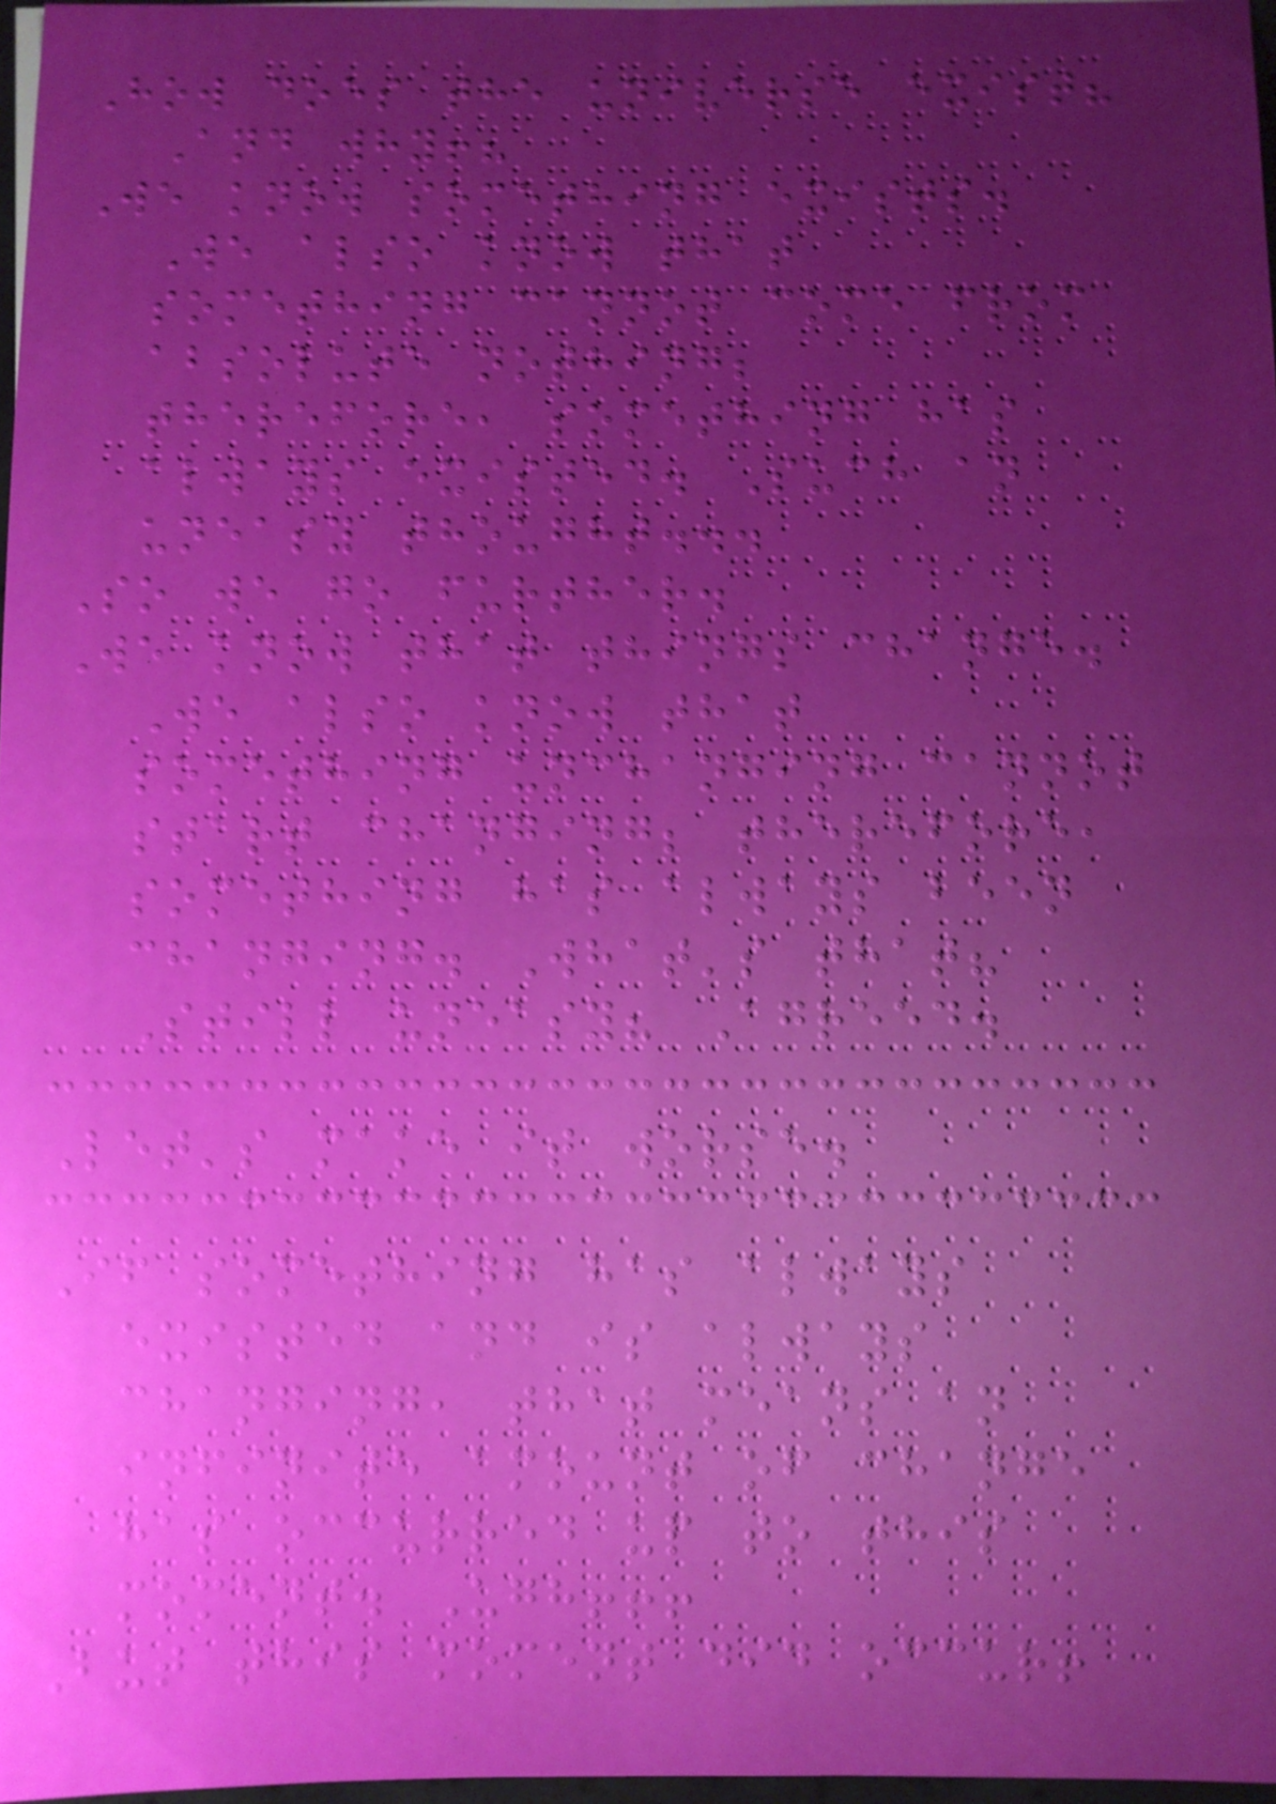How does the universe exist?
And why!?
We know something exists.
We also know that
something cannot come from
absolute nothing;
therefore, something has
always existed. Such an
uneasy thought...
So we go further.
We know that things change.
We also know that
something unchanging cannot
start changing; therefore,
something has always been
changing. What's that?
Still uneasy? Agreed.
Let's make it worse.
If something has always
existed and is always
changing, that means an
infinite amount of change
has occurred up to this
moment. Ugh!!!
But this moment did occur!
